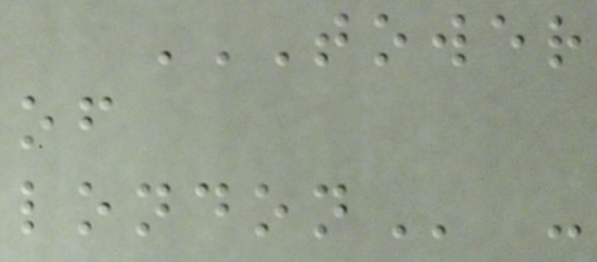TOWER
OF
LONDON -
